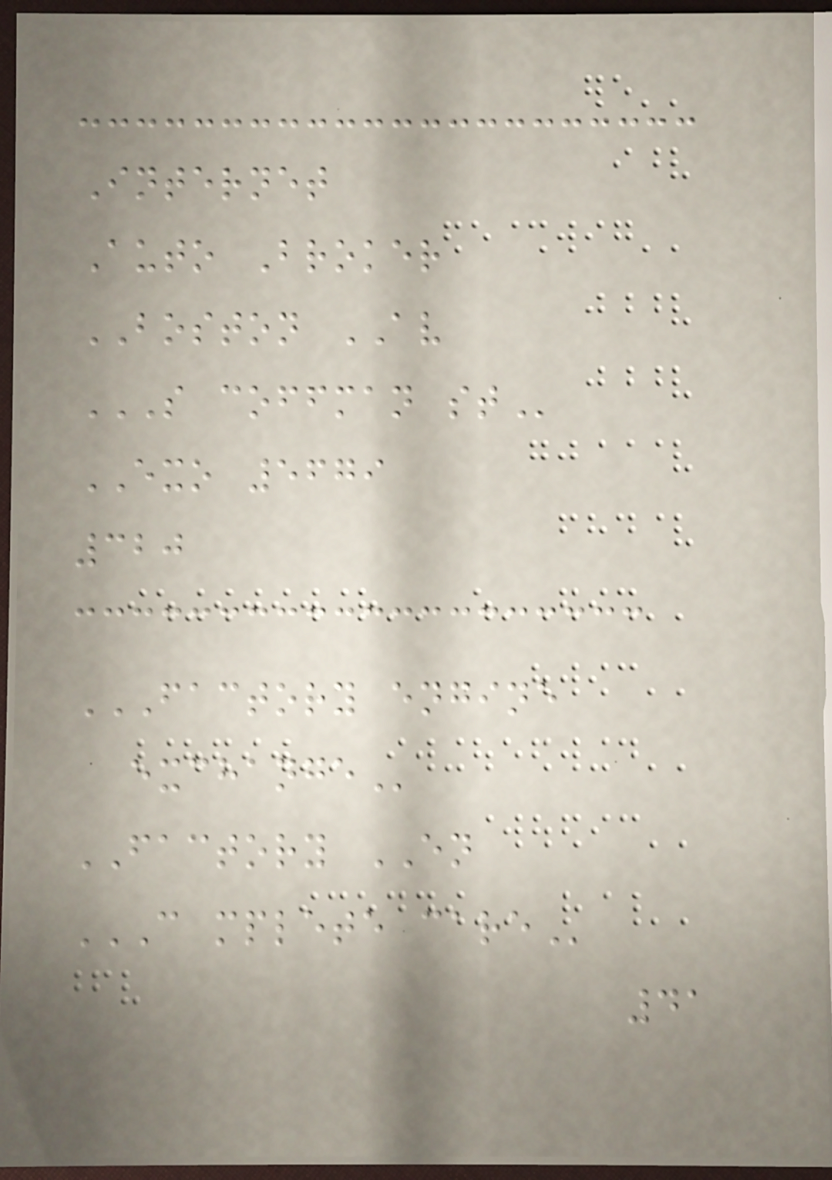Internet
Auto Broker
BOSTON AV
S COFFMAN ST
EXO 5679
320
FACTORY ENGINE
EXCHANGE
FACTORY EN
C MPLETE CARE
41
